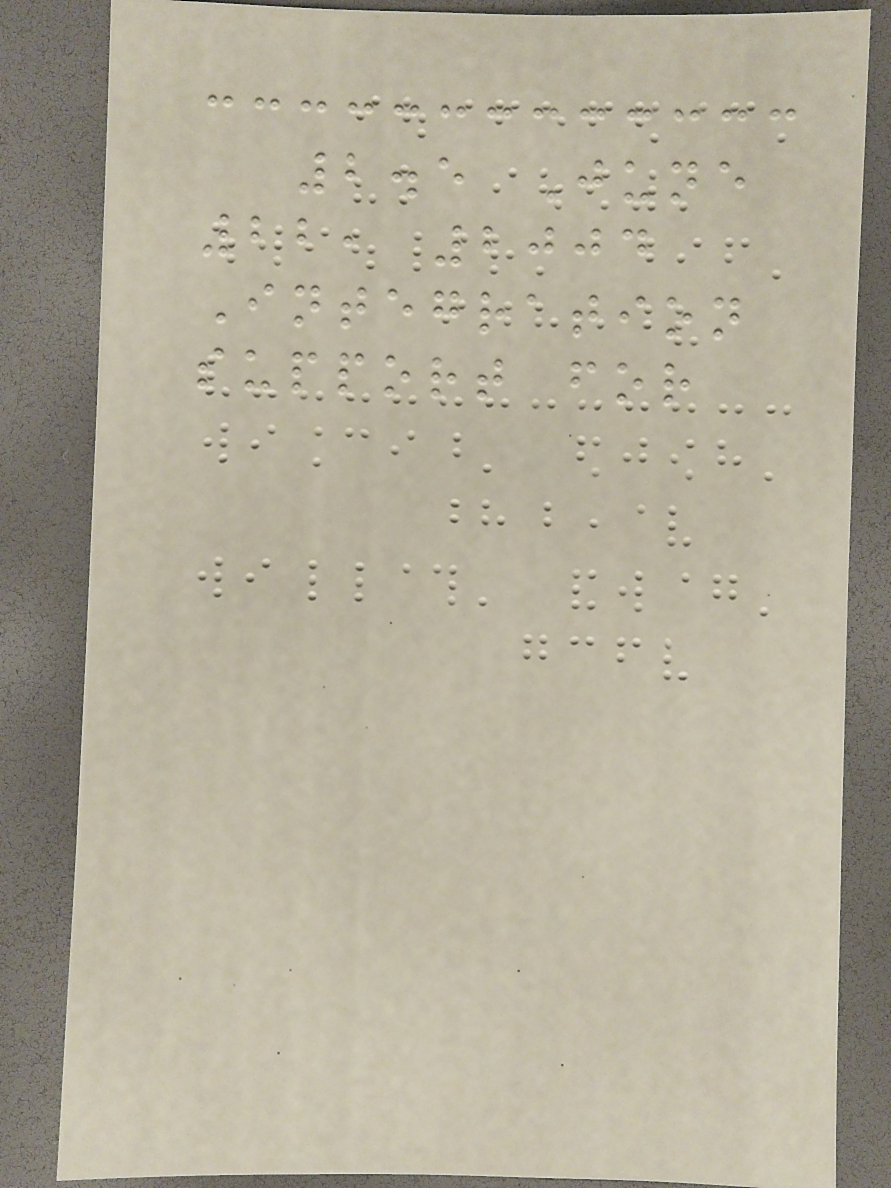2.5 June
22, 2004
Integration
support for
